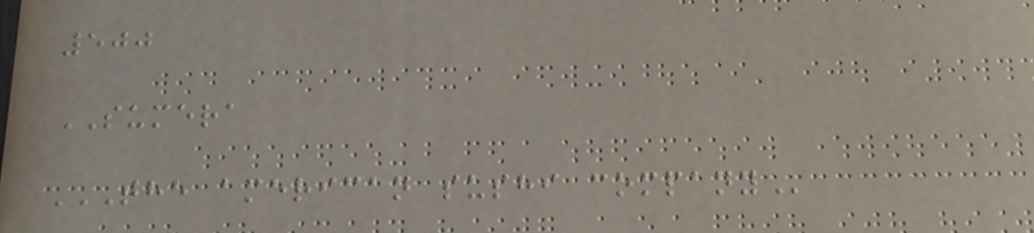500
SUMERA
THE AMERICAN SUSHI COMPANY
